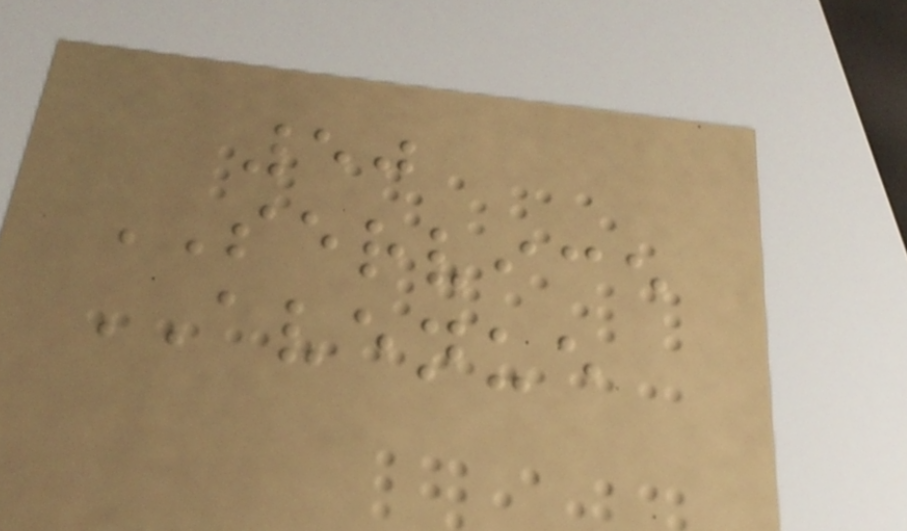50
SERVICE
AVENUE
